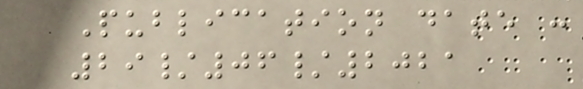Publication date :
29/06/2021
